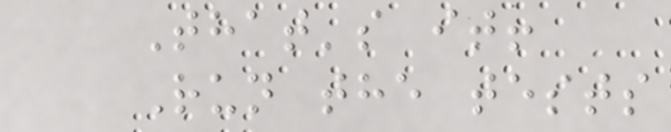That's it!
Run the tests
